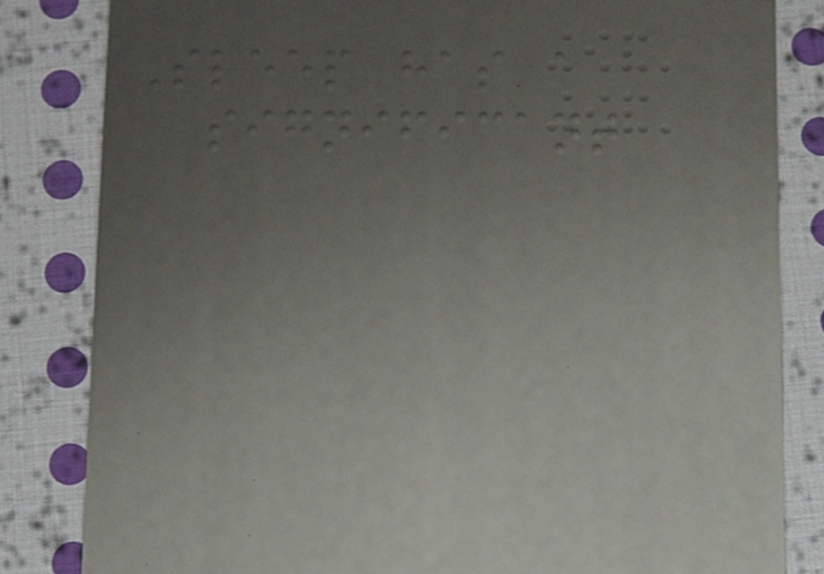Sleep has a
significant
